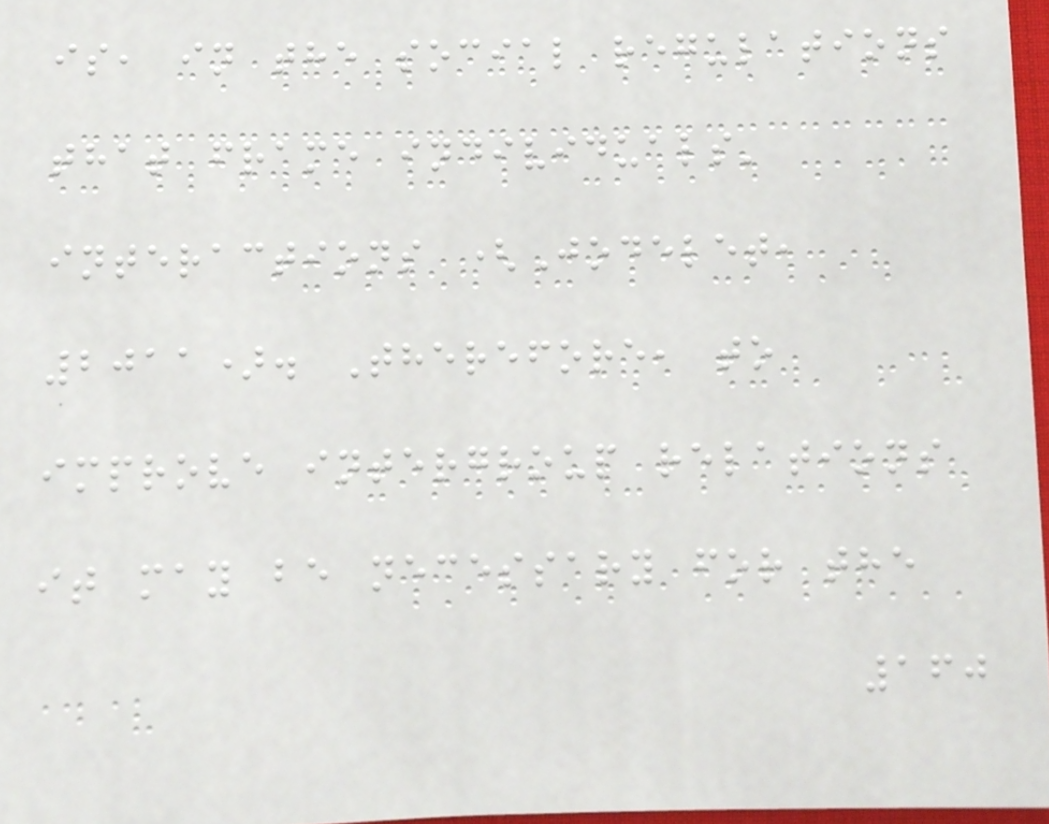is, in the social regulations
that frame individuals'
interactions (Jodelet,
2011). Therefore, to
improve intergroup relations
it may be necessary for the
160
